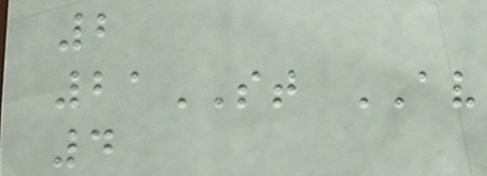2
21ST AV
4
